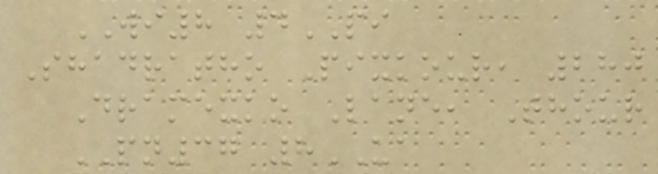WI8 4PI
Shadratho Pixkour, 280
Dramexko Lane, Thour
PN37 8UA
